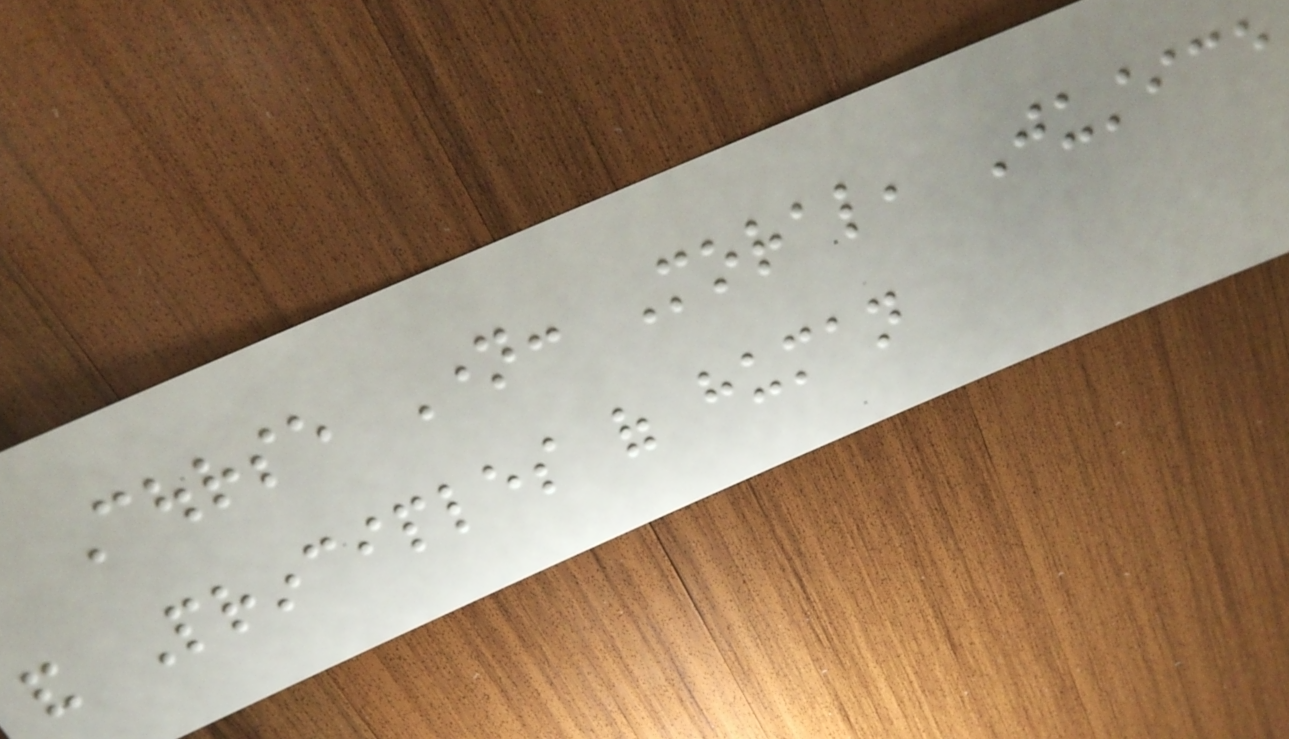Course Name: Moral, Justice
and Principles of human
